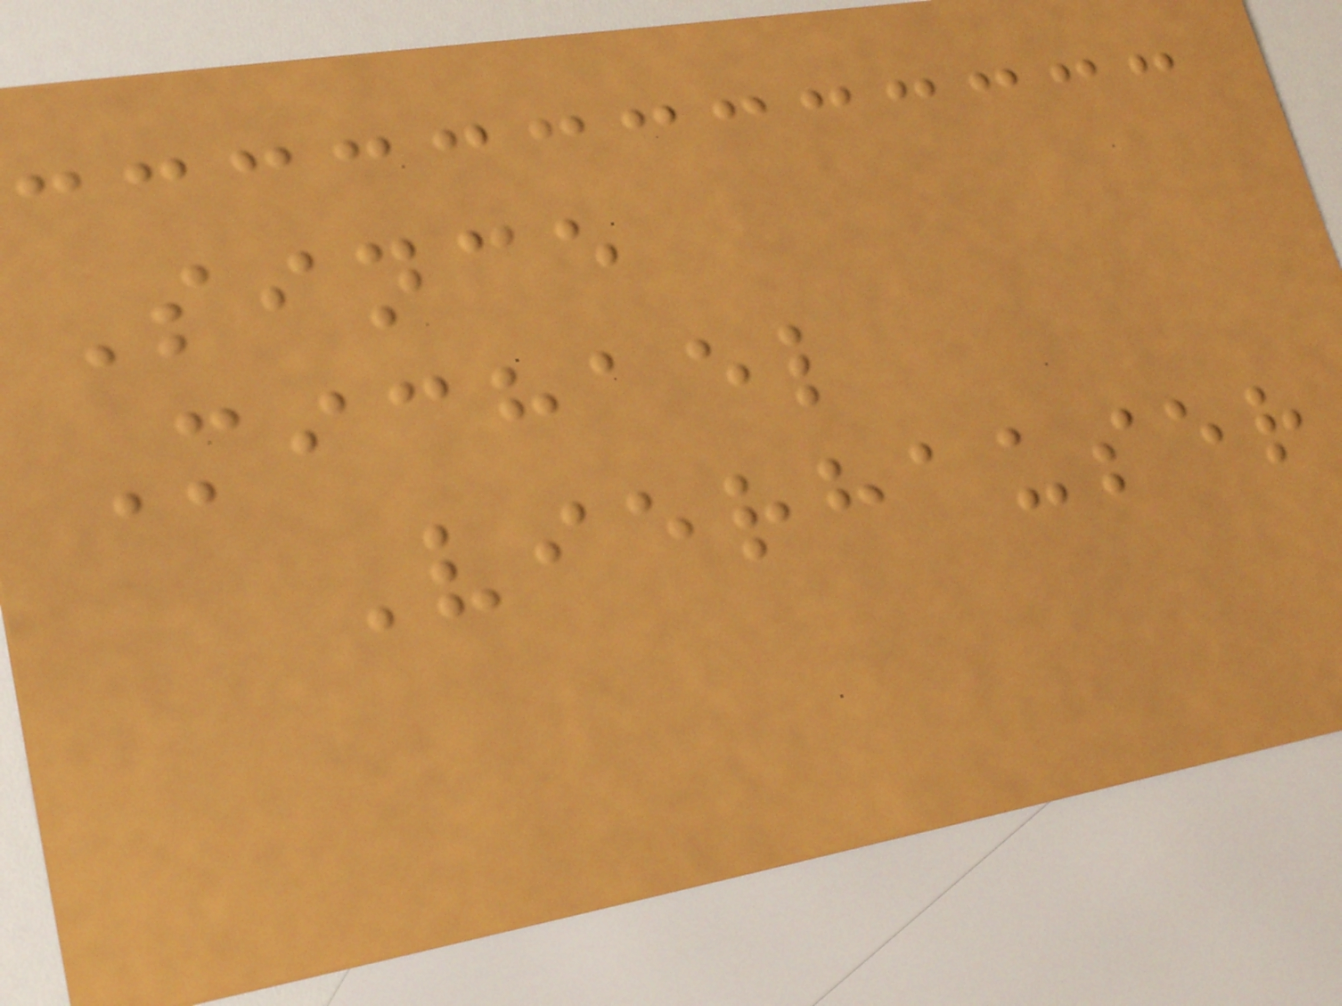Since
Michael
Vierhauser
